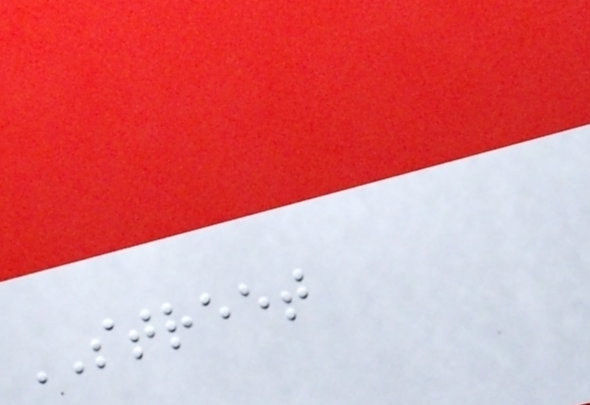STREET
